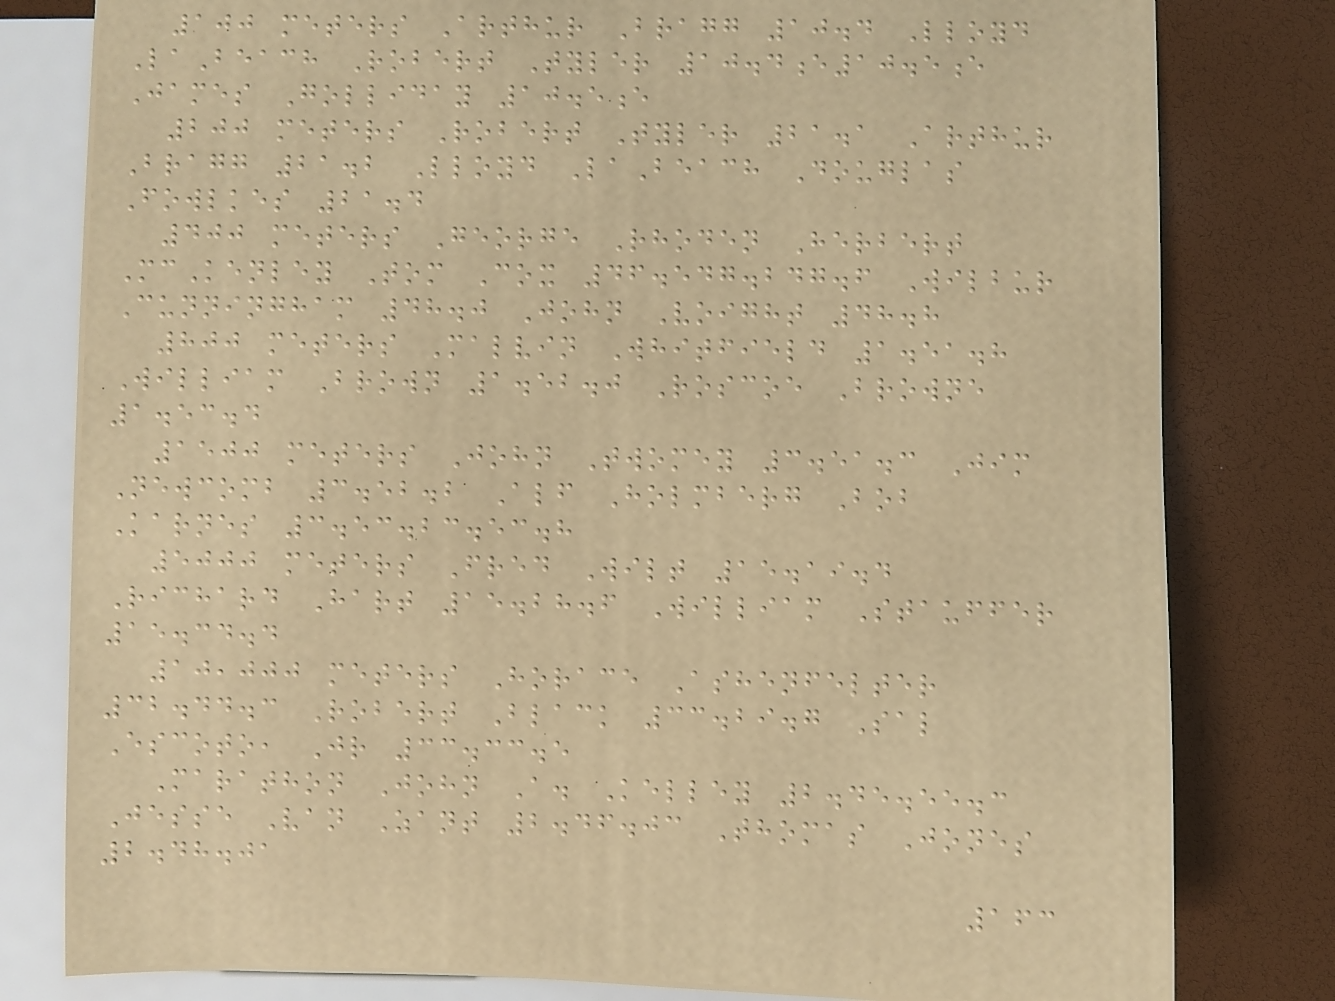100 meters Arthur Bragg 10.4 Lloyd
LaBeach Robert Tyler 10.4e10.5e
James Golliday 10.5e
200 meters Robert Tyler 21.1 Arthur
Bragg 21.2 Lloyd LaBeach Douglas
Fowlkes 21.4
400 meters George Rhoden Herbert
McKenley Tom Cox 46.547.247.6 Wilbur
Cunningham 48.0 John Voight 48.8
800 meters Malvin Whitfield 1.51.8
William Brown 1.52.0 Roscoe Browne
1.53.4
1500 meters John Twomey 3.51.3 Jim
Newcomb 3.52.2 Alf Holmberg Bob
Karnes 3.53.23.53.8
5000 meters Fred Wilt 15.19.4
Richard Hart 15.28.6 William Stauffer
15.34.4
10,000 meters Horace Ashenfelter
32.44.3 Robert Black 33.29.7 Sal
Escoto, Jr 33.33.5
Marathon John A. Kelley 2.45.55.3
Jesse Van Zant 2.46.03 Thomas Jones
2.48.01
163
